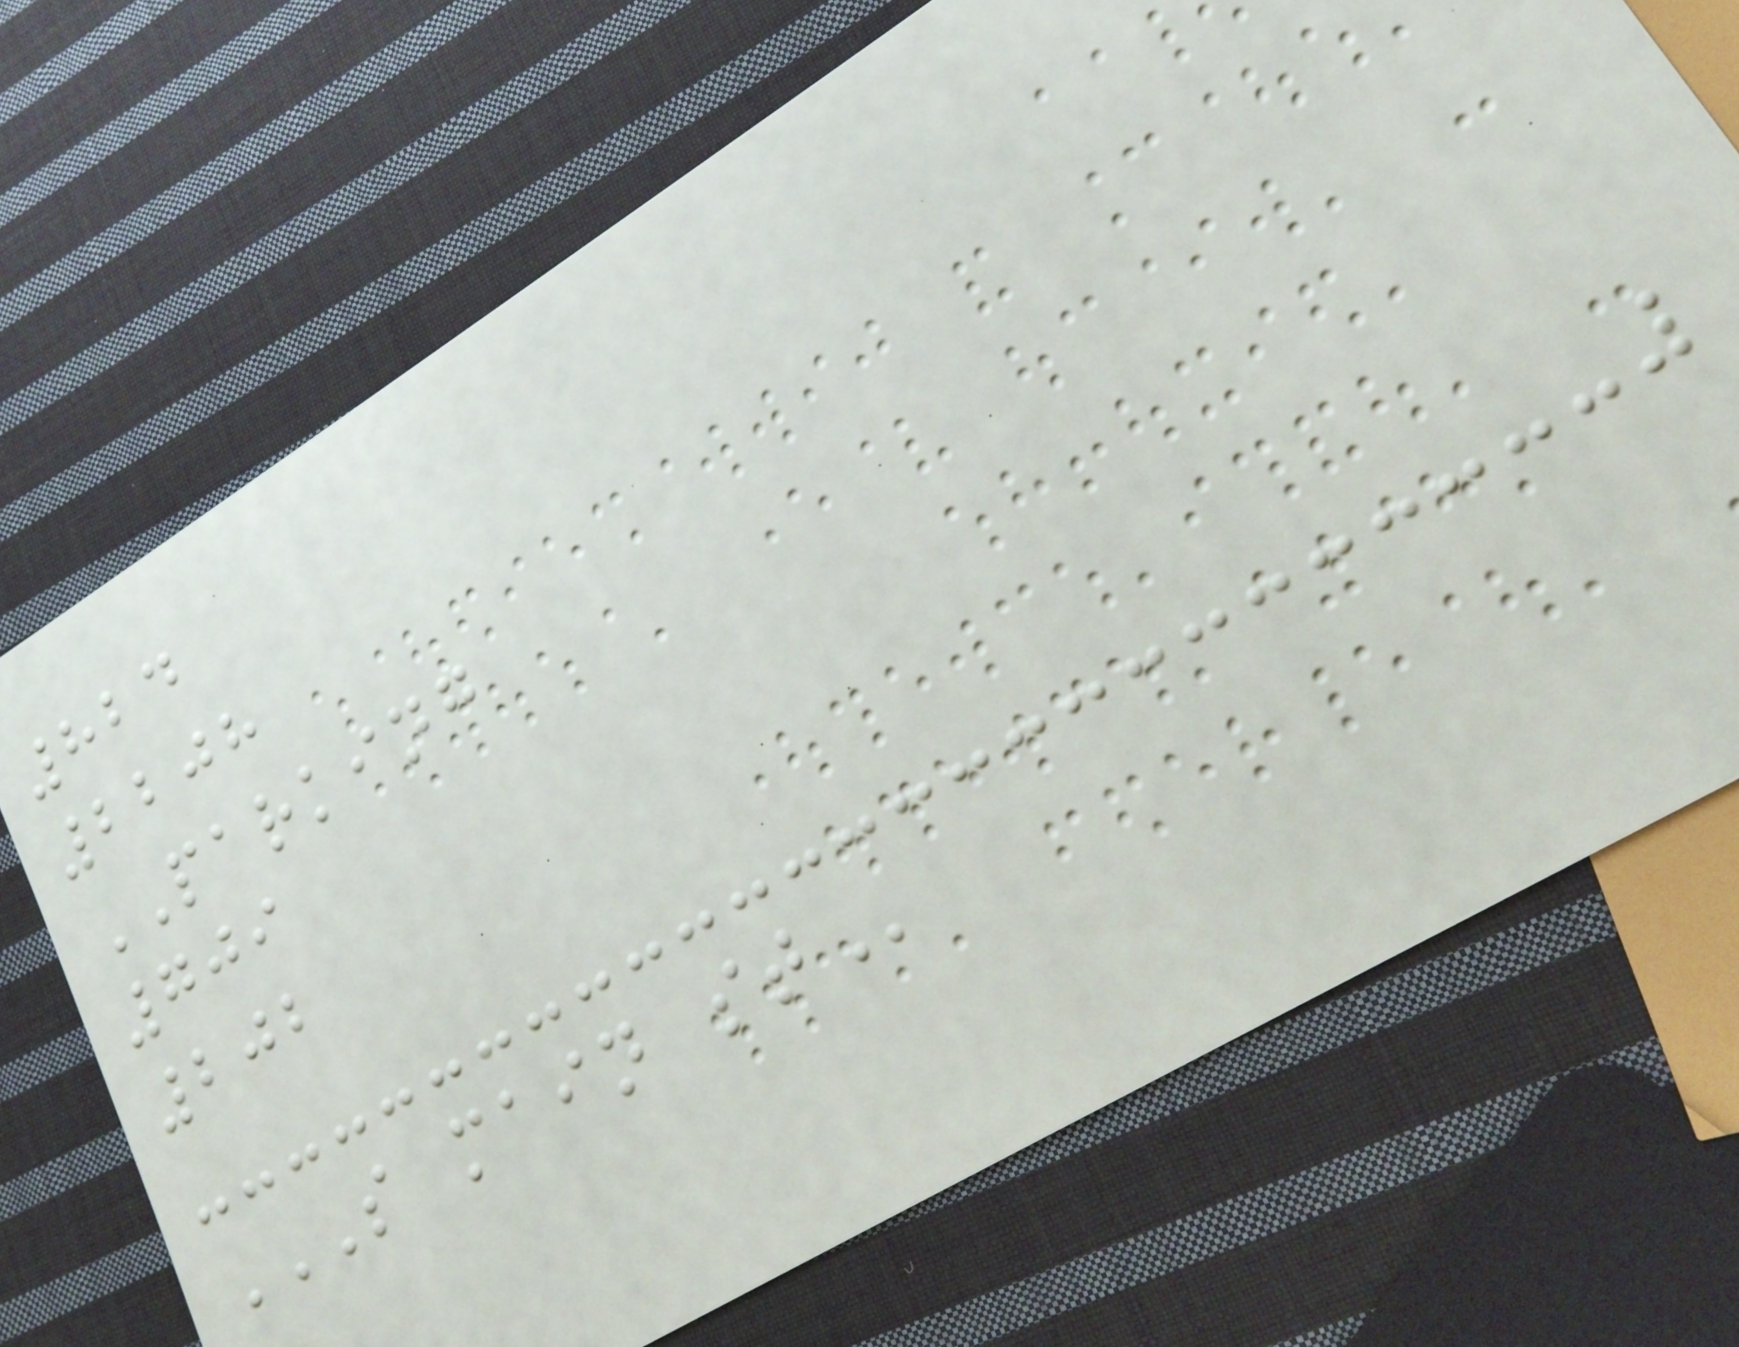824
2208
PARKING
709
202
S MAIN ST
